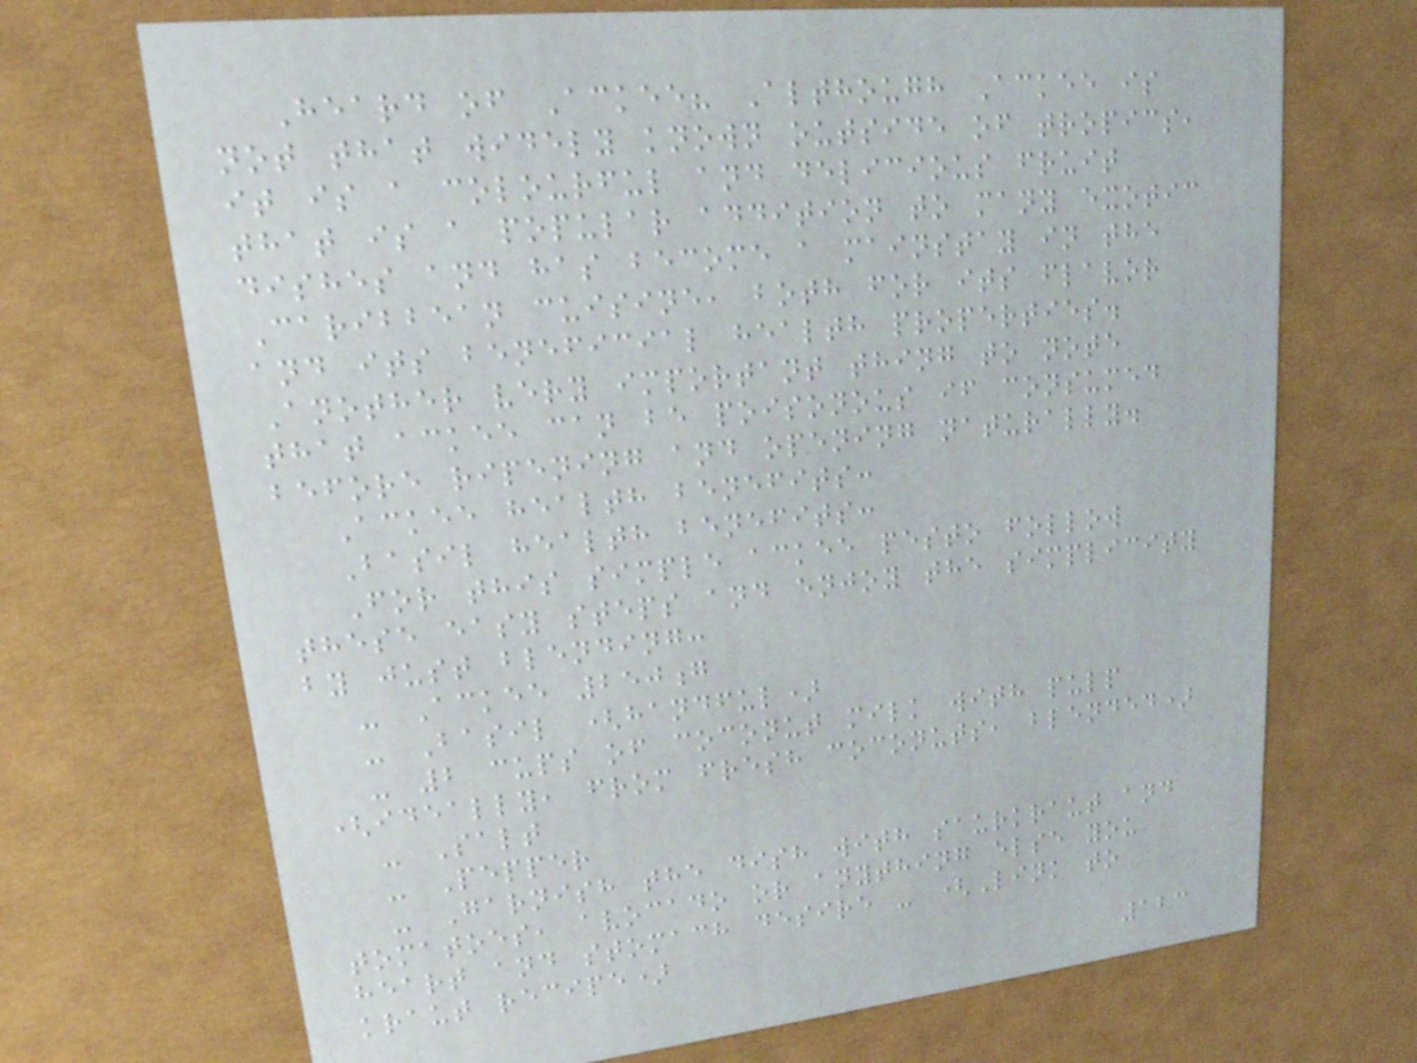Heard of Ackee? Although Ackee is
not that widely known outside of tropics,
it is a colourful and delicious fruit
that is a popular addition to many exotic
dishes and has become a mainstay in the
Caribbean cuisine, both for its flavor
and its beneficial health properties.
Another very important thing to note
that ackee can be poisonous if consumed
before ripening and opening naturally.
Ackee health benefits:
Basil health benefits:
For this simple ackee pesto follow
these easy steps and enjoy the simplicity
by just blending:
- Ackee 250g
- Basil (handful)
- 2 cups of coconut milk with pulp
(ideally, from fresh coconuts, blended)
- Salt
- Pepper
- Garnish the dish with saurkraut and
tomatoes, avocado or anything else you
heart and stomach desire - (Link to
kraut recipe)
123
